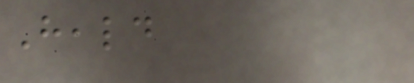Heald
